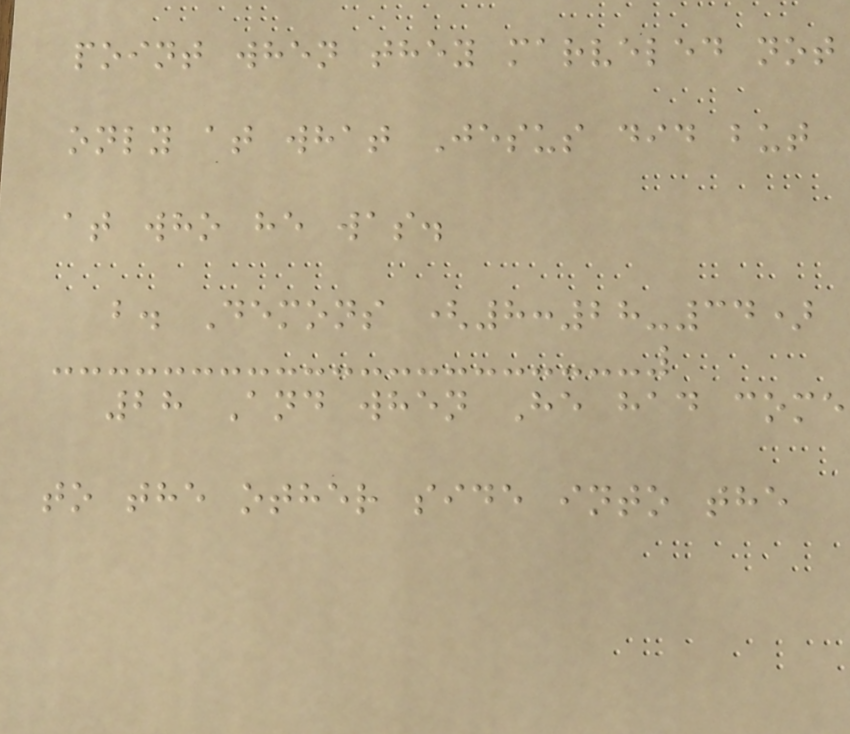point when they marveled not
only at what Jesus did but
at who he was.
b. Demons (8:28-34)
28 And when He had come
to the other side into the
